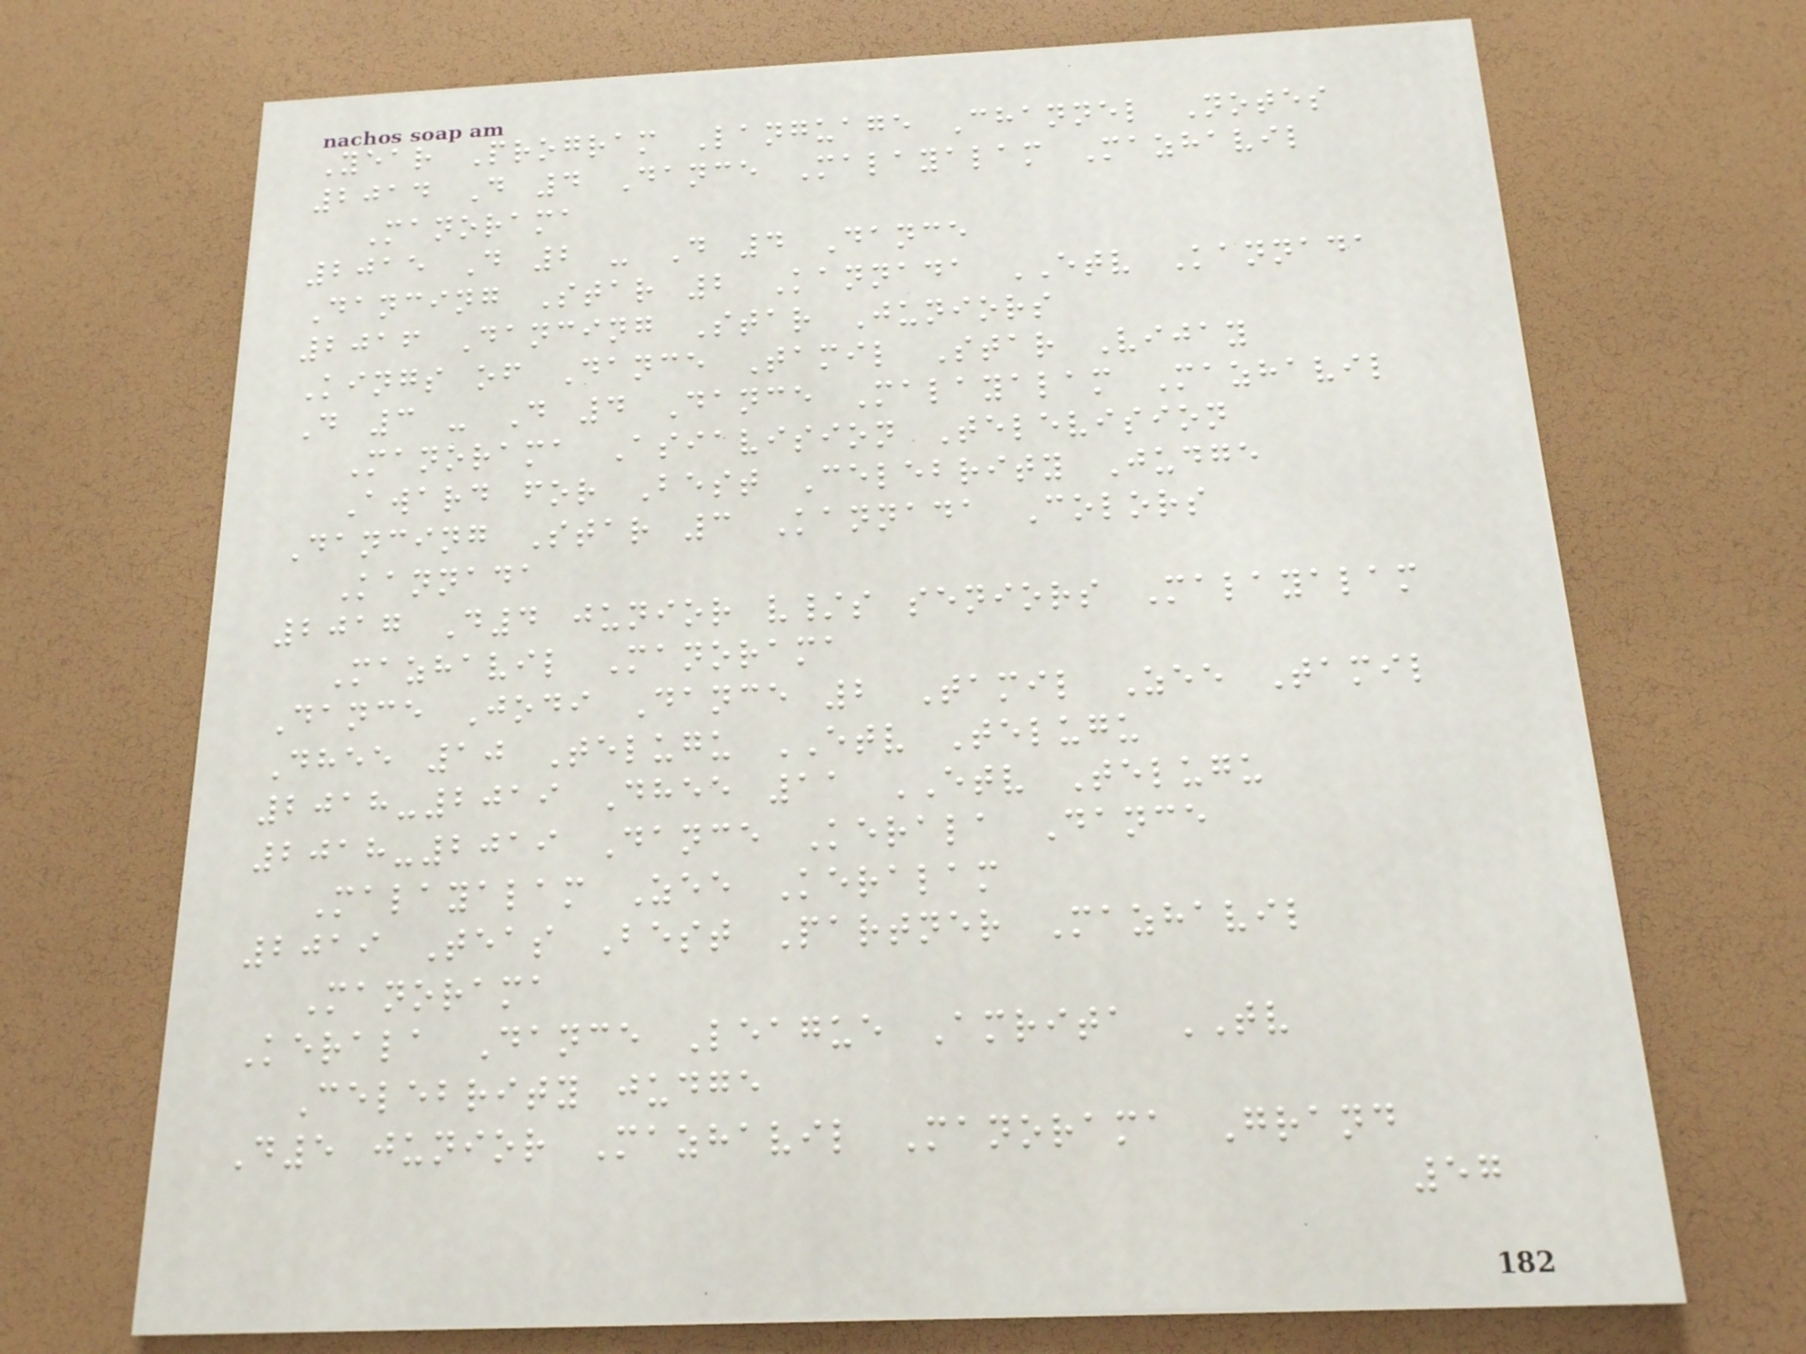Year Program Language Channel Notes
2014 D 4 Dance Malayalam Mazhavil
Manorama
2015 D 2 - D 4 Dance
Dancing Star 2 Kannada ETV Kannada
2016 Dancing Star Juniors
Kings of Dance Tamil Star Vijay
D 3 - D 4 Dance Malayalam Mazhavil
Manorama Asiavision Television
Award for Best Celebrity Judge
Dancing Star 3 Kannada Colors
Kannada
2017 D4 junior v/s seniors Malayalam
Mazhavil Manorama
Dance Jodi Dance 2 Tamil Zee Tamil
Dhee 10 Telugu ETV Telugu
2018-2019 Dhee 11 ETV Telugu
2018-2019 Dance Kerala Dance
Malayalam Zee Keralam
2019 Teas Best Partner Mazhavil
Manorama
Kerala Dance League Amrita TV
Celebrity judge
D5 junior Mazhavil Manorama Grand
57
